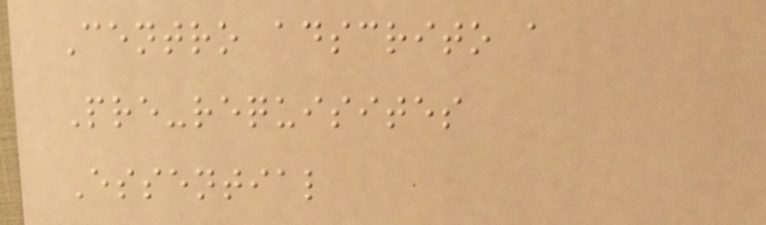Centro adscrito a
Pre-requisites
Essential
